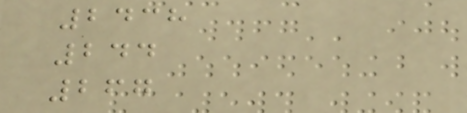2438
244
267
